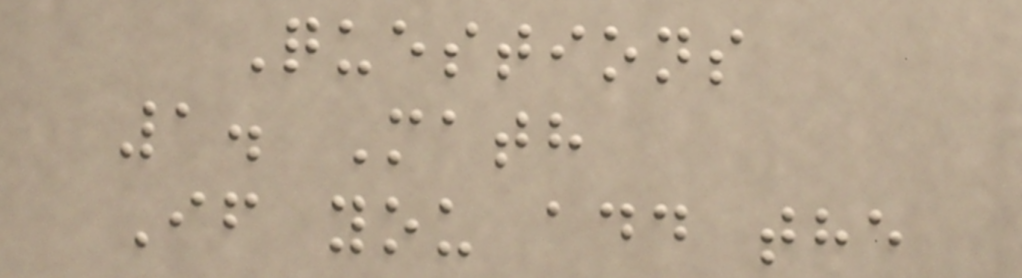Questions
1. Math
If you add the
